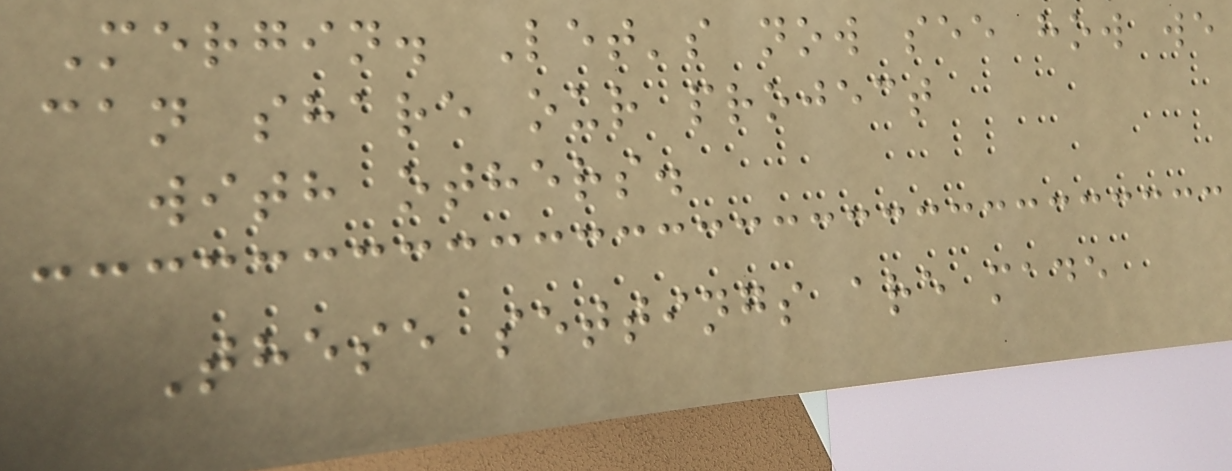Mergin. Let's now see how we
can share our project
with others.
These settings are made
